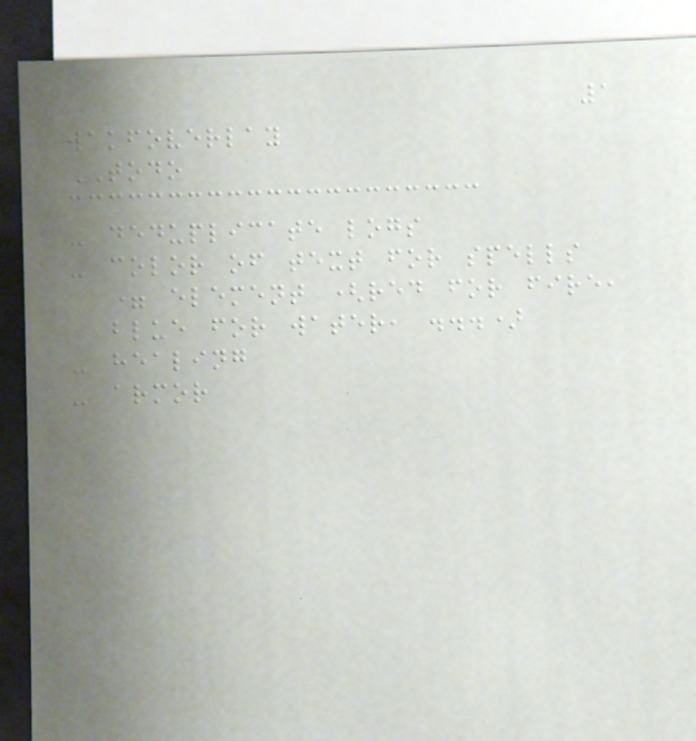1
wakfoverlay
TODO
- deduplicate logs
- color of text for spells
= element (red for fire,
blue for water, ...)
- healing
- armor
